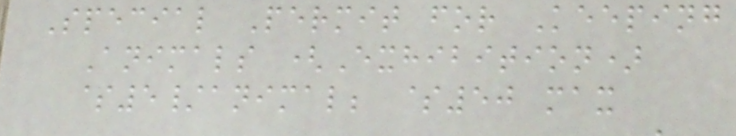Special Permit for Keeping
Animals (Exhibition)
$5/animal; $50 max
